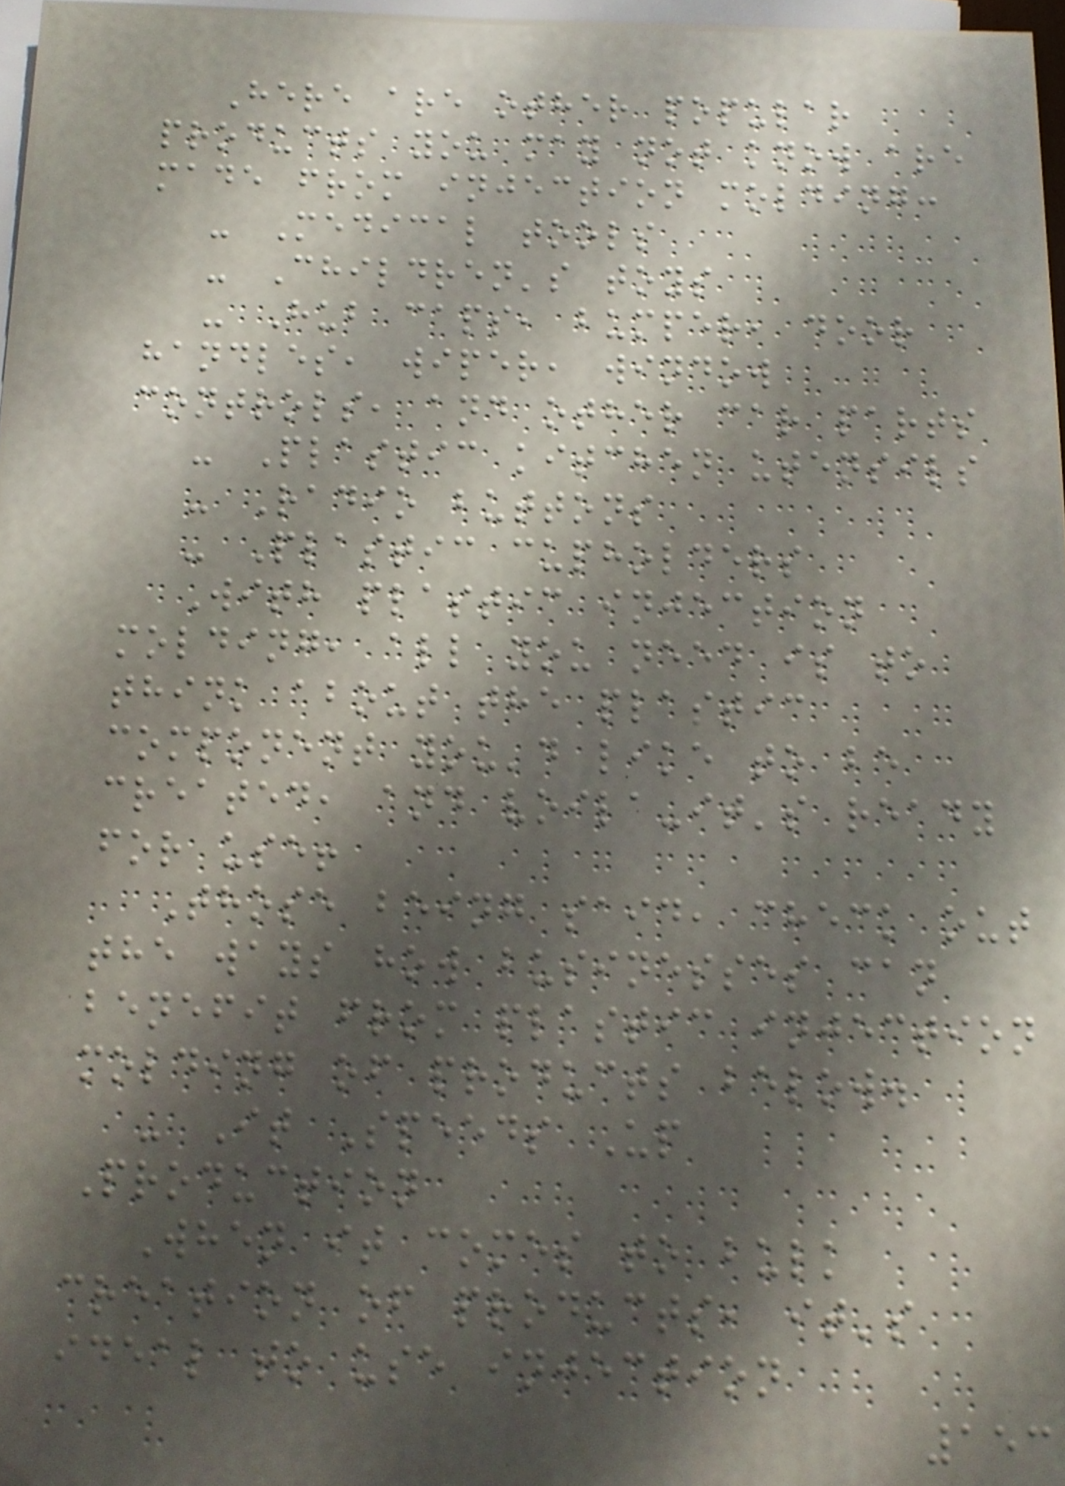Here are other popular
products you may not know are
made from injection molding:
- Medical tools
- Children's toys
- Hub caps, bumper, door
handles, wiper, window
controls, and other car parts
- Plastic kitchen utensils
- Radio buttons
- Plastic cupholders
With plastic injection
molding, all you need is to
think about the plastic
component you'd like to be
created, and voila-it's ready
for use!
Those being said, check out
the ways how businesses can
benefit from plastic injection
molding of products below.
- It Speeds Up
Production
When it comes to bulk
creation of products, it's
ideal to use injection
153
